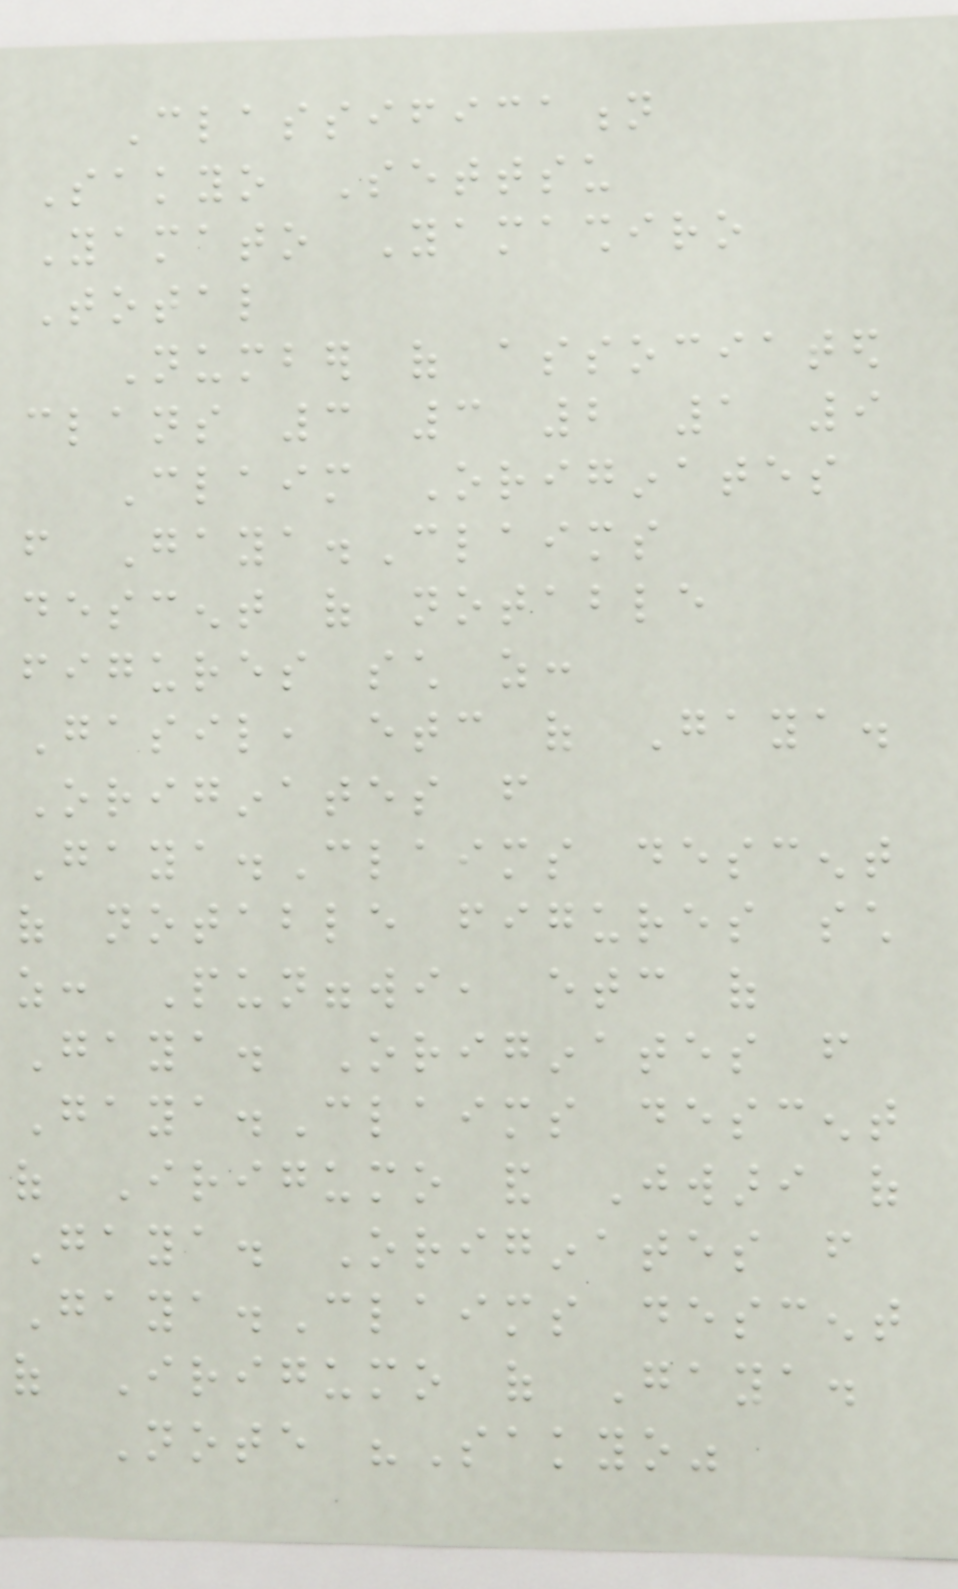Classification
Sakyo Settsu
Yamato Yamashiro
Total
Number of associated
clans 3 3 2 1 9
Claim Originates
from Gaya.Claims
descent of notable
figures such as:
Gasil, etc of Gaya.
Originates from
Gaya.Claims descent
of notable figures such
as: Punggwi, etc of
Gaya. Originates from
Gaya.Claims descent
of Irigumo and Jwari of
Gaya. Originates from
Gaya.Claims descent
of Irigumo of Gaya.
Note "Sakyo"
